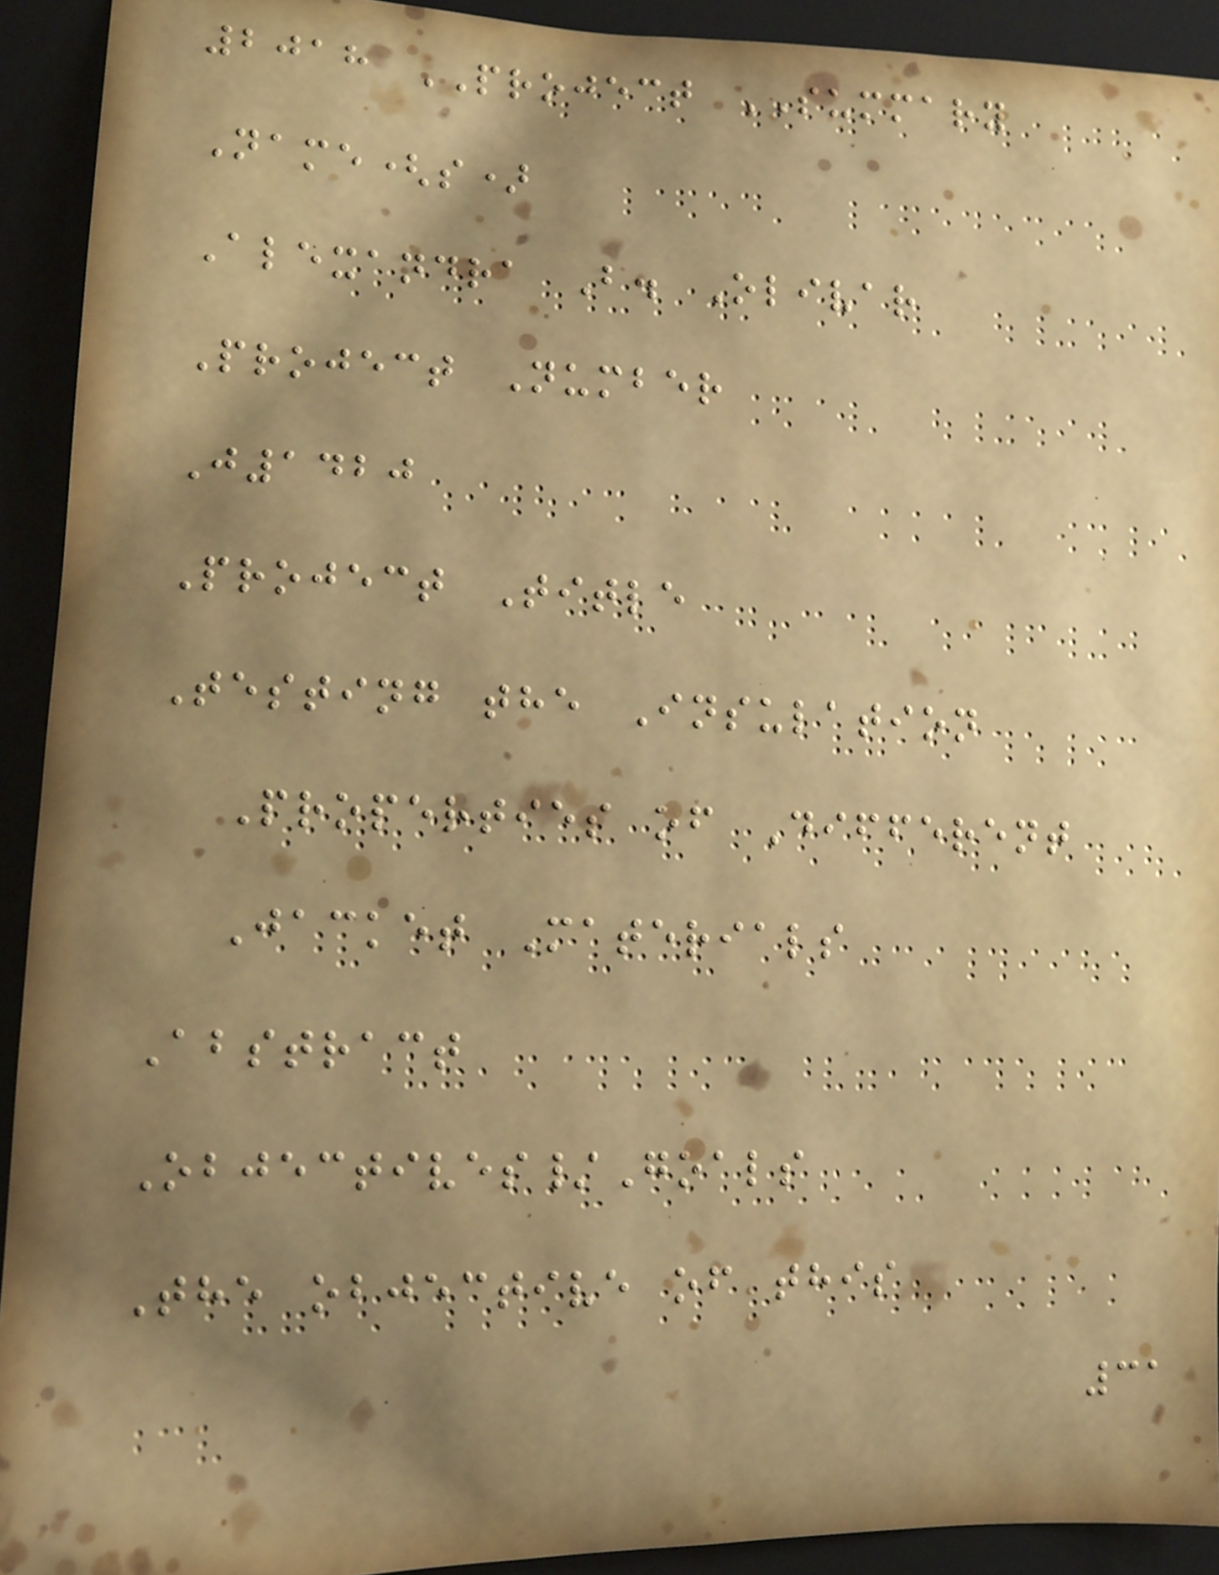2018 PROJECT SUMMARY
Name(s)
Alexandra B. Olivar
Project Number
J1420
Project Title
Testing the Insulation
Properties of Different
Jacket Materials
Abstract
Objectives/Goals
The objective of this
31
